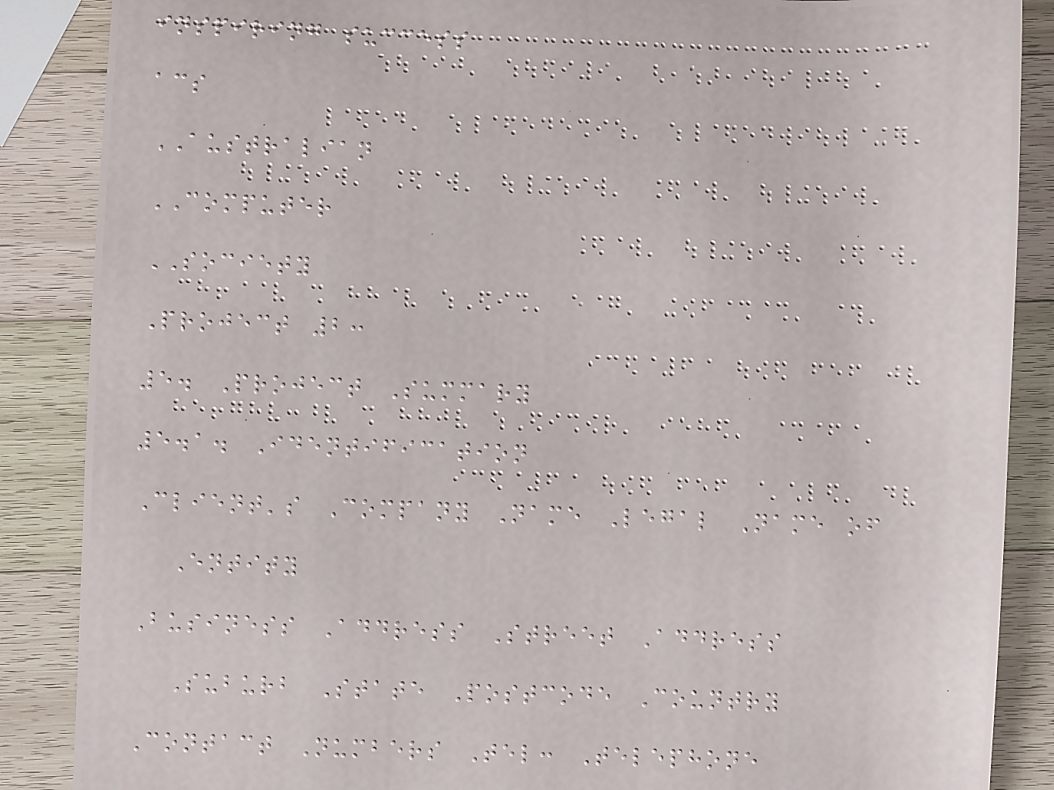inspiring success
acs
AUSTRALIAN
COMPUTER
SOCIETY
Project 2:
5. Project Summary
5.1. Identification
Client's Company Name Legal Name of
Entity
Business Address Street Address
Suburb State Postcode Country
Contact Numbers Tel: Telephone
